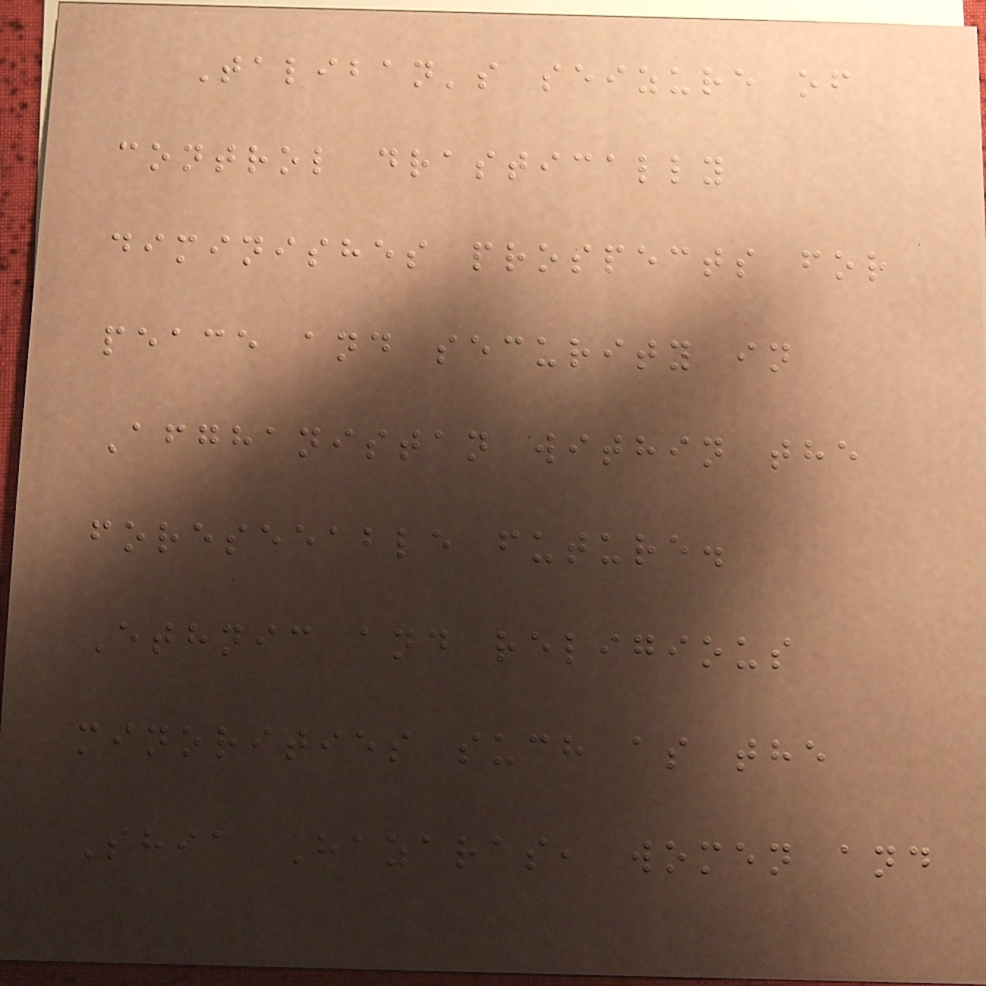Taliban's seizure of
control drastically
diminishes prospects for
peace and security in
Afghanistan within the
foreseeable future.
Ethnic and religious
minorities such as the
Shia Hazaras, women and
